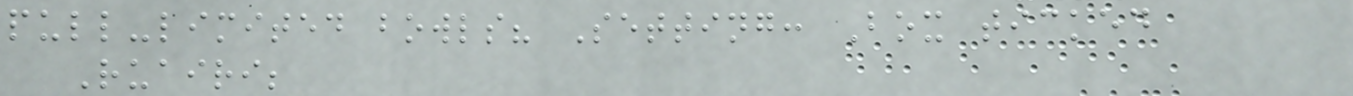pull-limited bowls? Setting: Box ticked
Ruairi;
